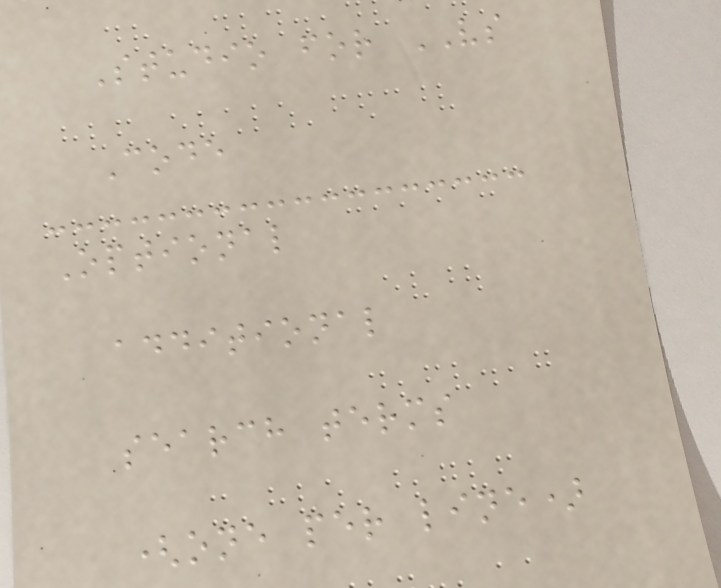Studio for VS
Code
Optional
additional
search terms
(one per line)
